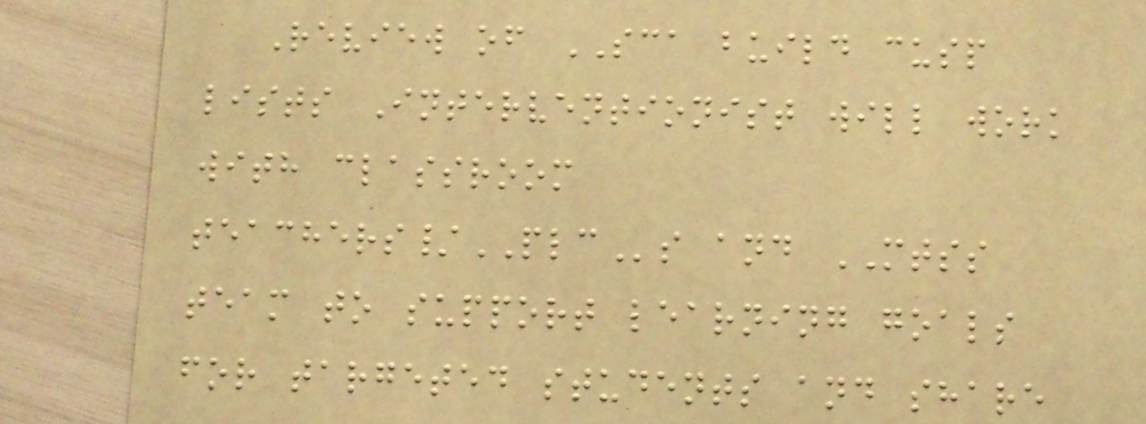Review of SCA build cusp
lists Interventionist will work
with classroom
teachers/PLCs and MTSS
team to support learning goals
for targeted students and share
